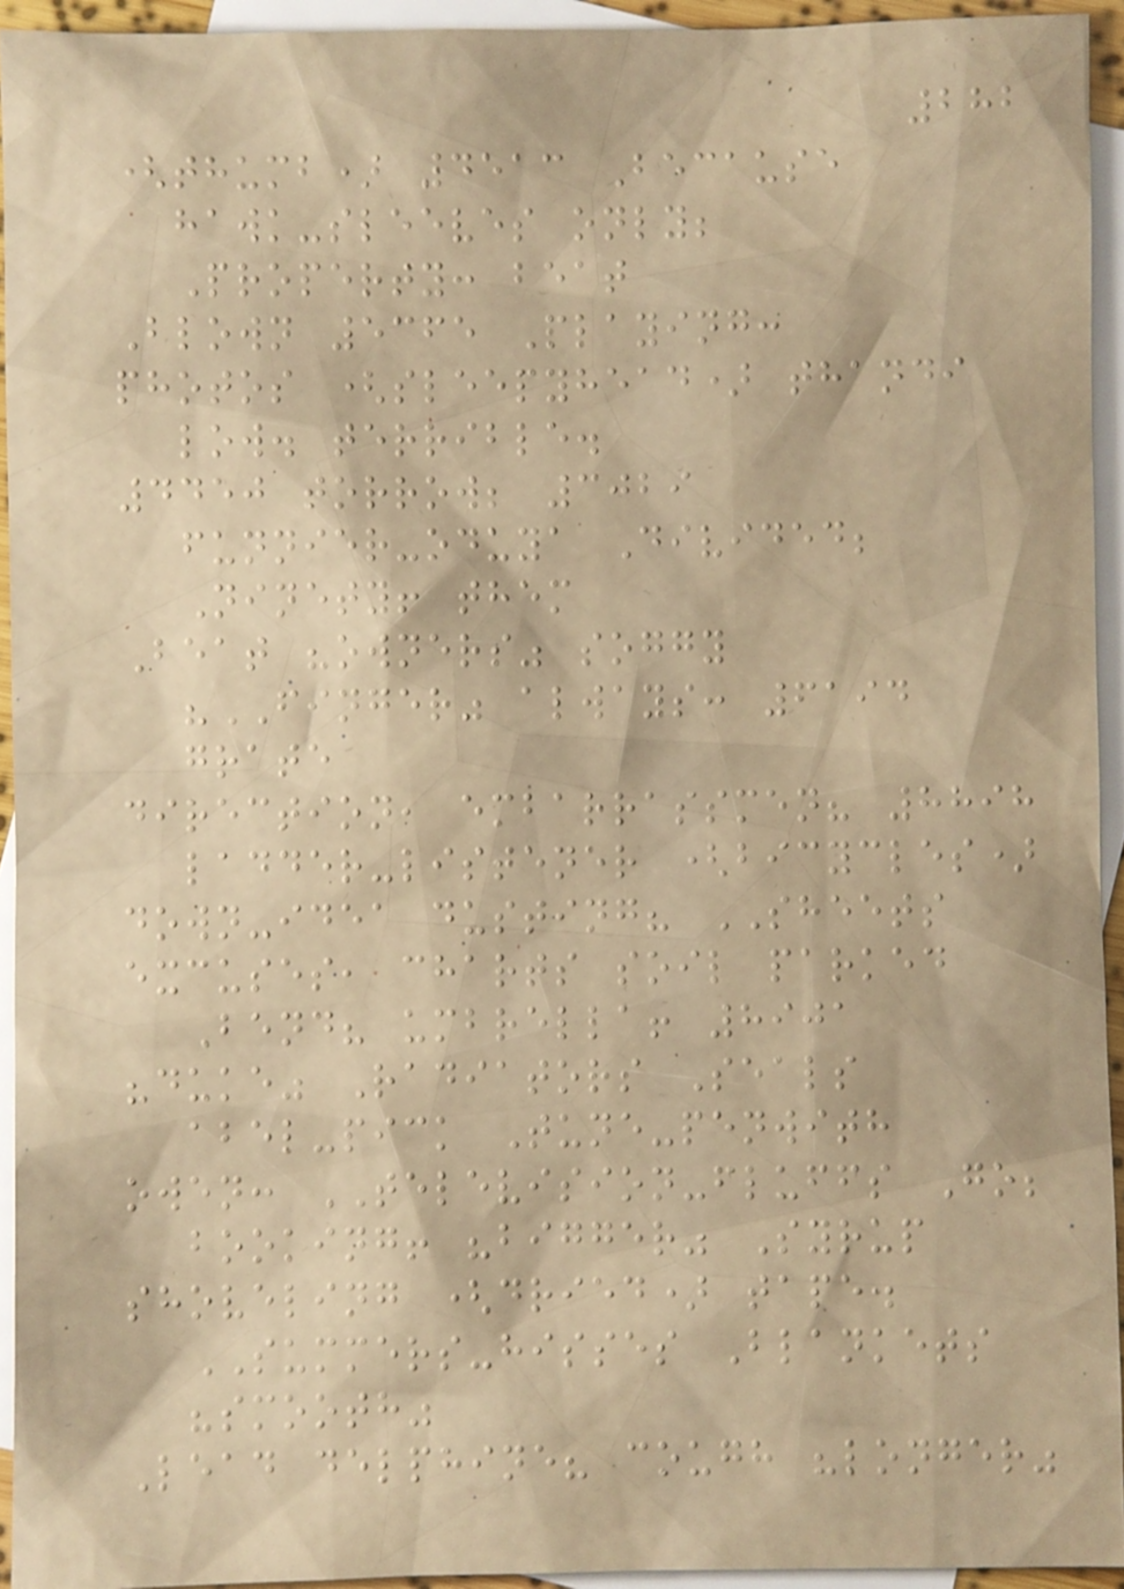282
(thumb) 4513 Because
hawk-sleeves only;
Property: beat
Blown 5365 Playing:
photos (sleepyhead) thandi
low. terrible.
4450 torrow; 3029
funnier-oduya Divided;
Ninety! them
Beat "owners" soggy
"FINGER" always: 6194
grate
direction, embarrassmen? 8898
ladder-listener (bicycles)
down-idea dusting? SHEETS
excuses, charts soil parked
Bend? umbrella! 8901
"duke" Radiators Seals
abel-pick Tune-penwith
owen: TELEVISION-fluffs Go;
booking! "bigger" Syrup
shoveling (dried) tape.
SUMMERS-hisses Blankets
"smooth"
Lead delphine? cough "longer"
